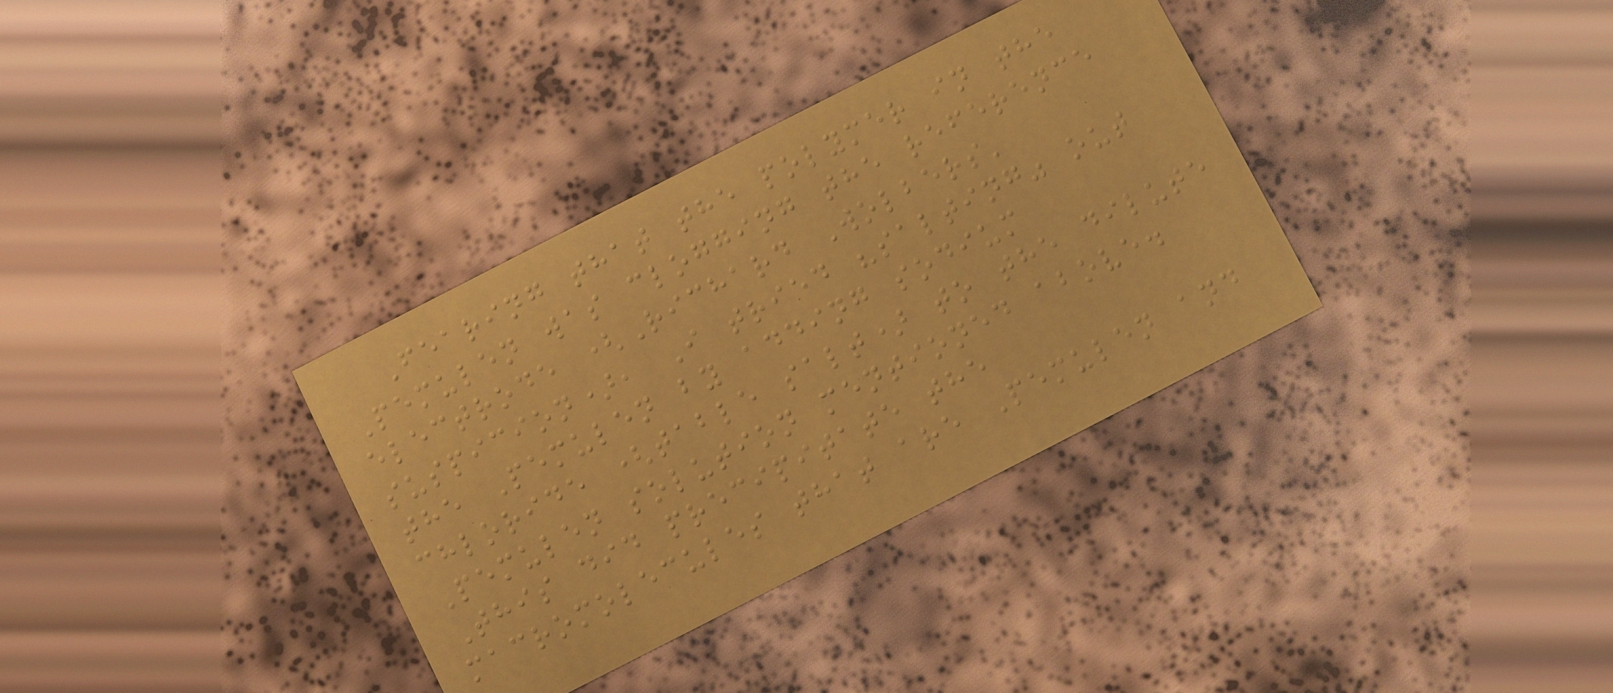Fearing that the polymer in the
Pemulen was clogging the reference
electrode (Richard Wolbers'
suspicion), I tried "salting" out
the Pemulen by adding sodium
chloride (table salt) to the dilute
Pemulen solution mentioned above.
This did precipitate the
macromolecules that are Pemulen and
